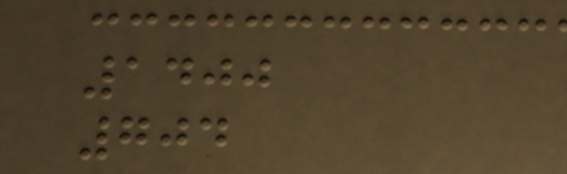1400
704
